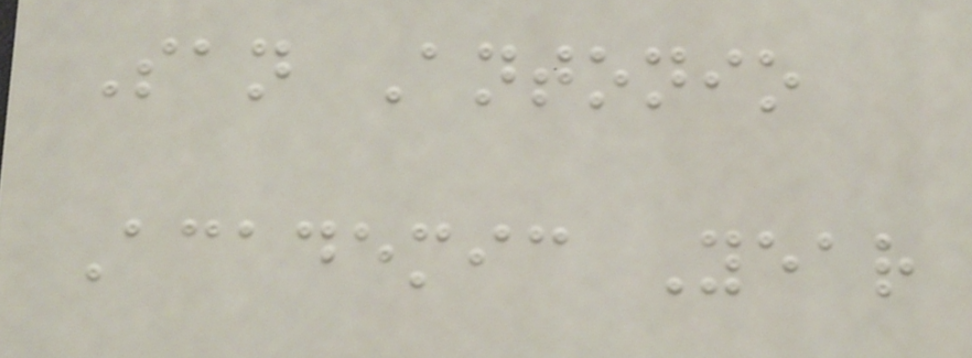San Antonio
Academic Year
